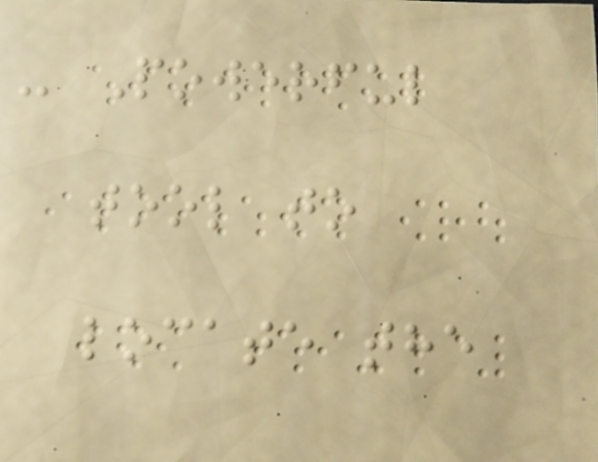- Powerful
tool to
locate the
